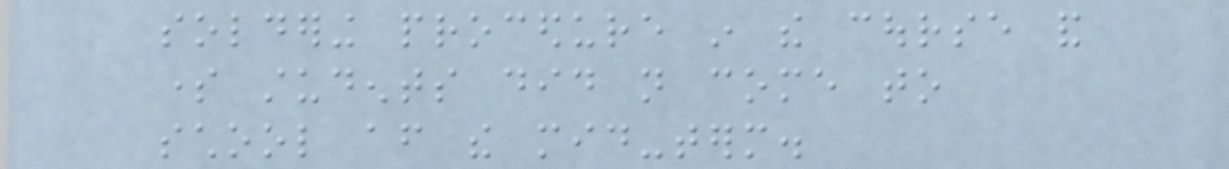soldering procedure in the course and
some students did not come to
school after the mid-term.
